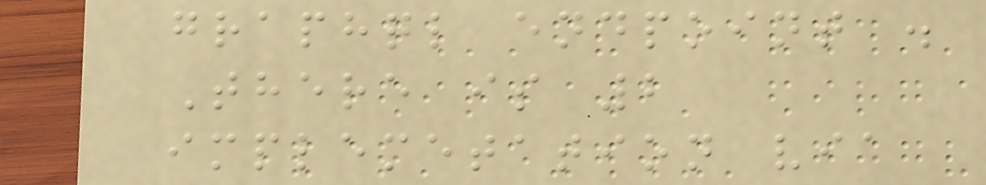graphql endpoint .
There is 2
implemetation via
